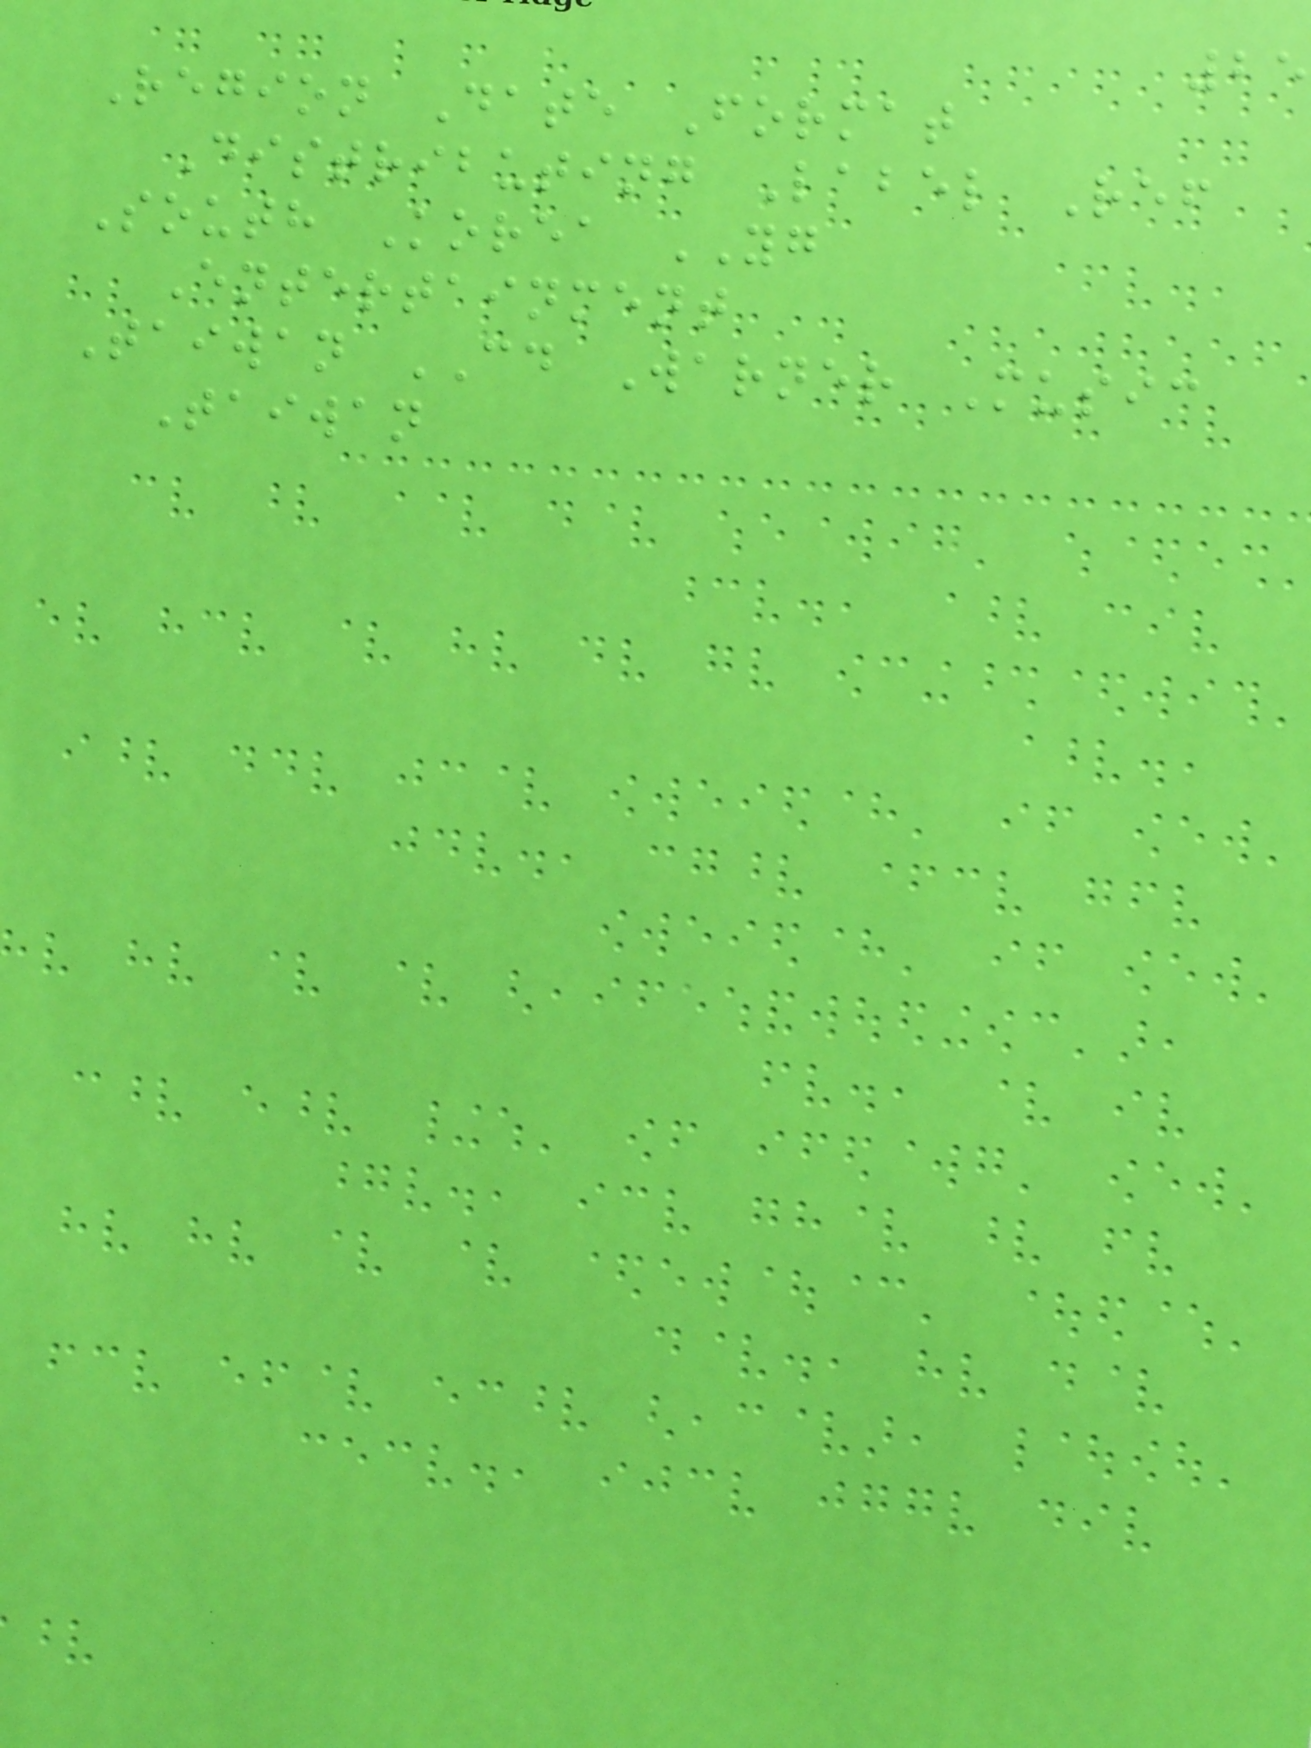Region Date Format
Distributing Label Ref
South Korea YG
Entertainment
Taiwan CD Warner Music
Taiwan
